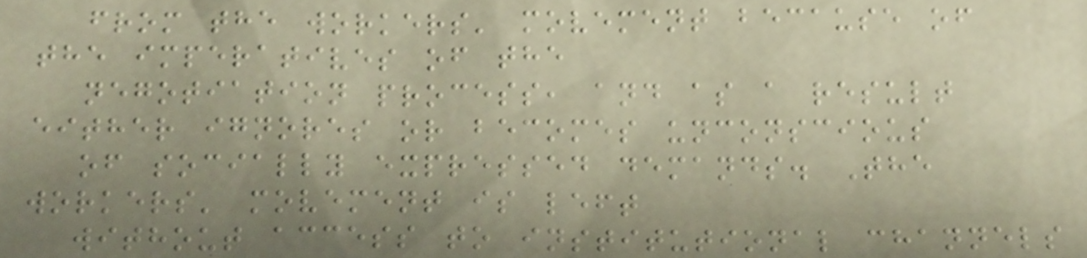from the workers' movement because of
the imperatives of the
negotiation process, and as a result
either ignores or becomes unconscious
of socially expressed demands. The
workers' movement is left
without access to institutional channels
